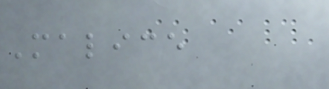Malice
